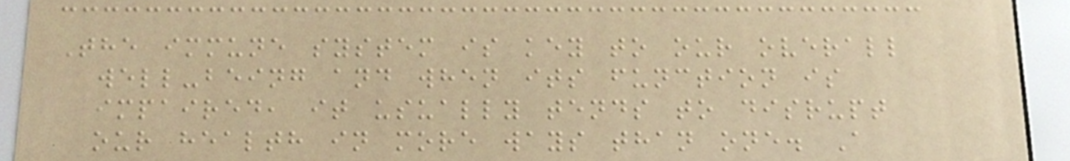The immune system is key to our overall
well-being and when its function is
impaired, it usually tends to disrupt
our health in more ways than one. A
